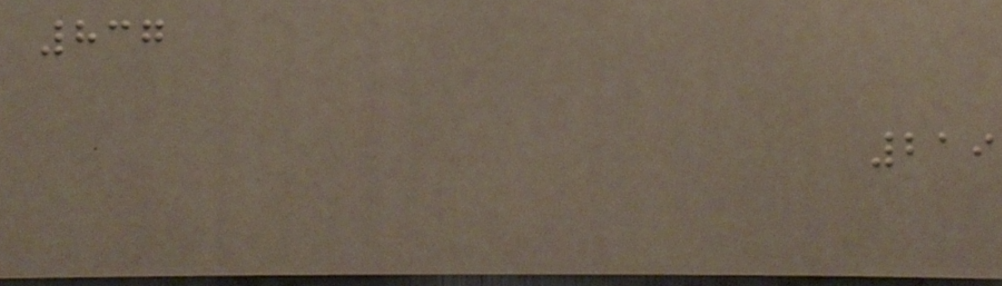837
219
